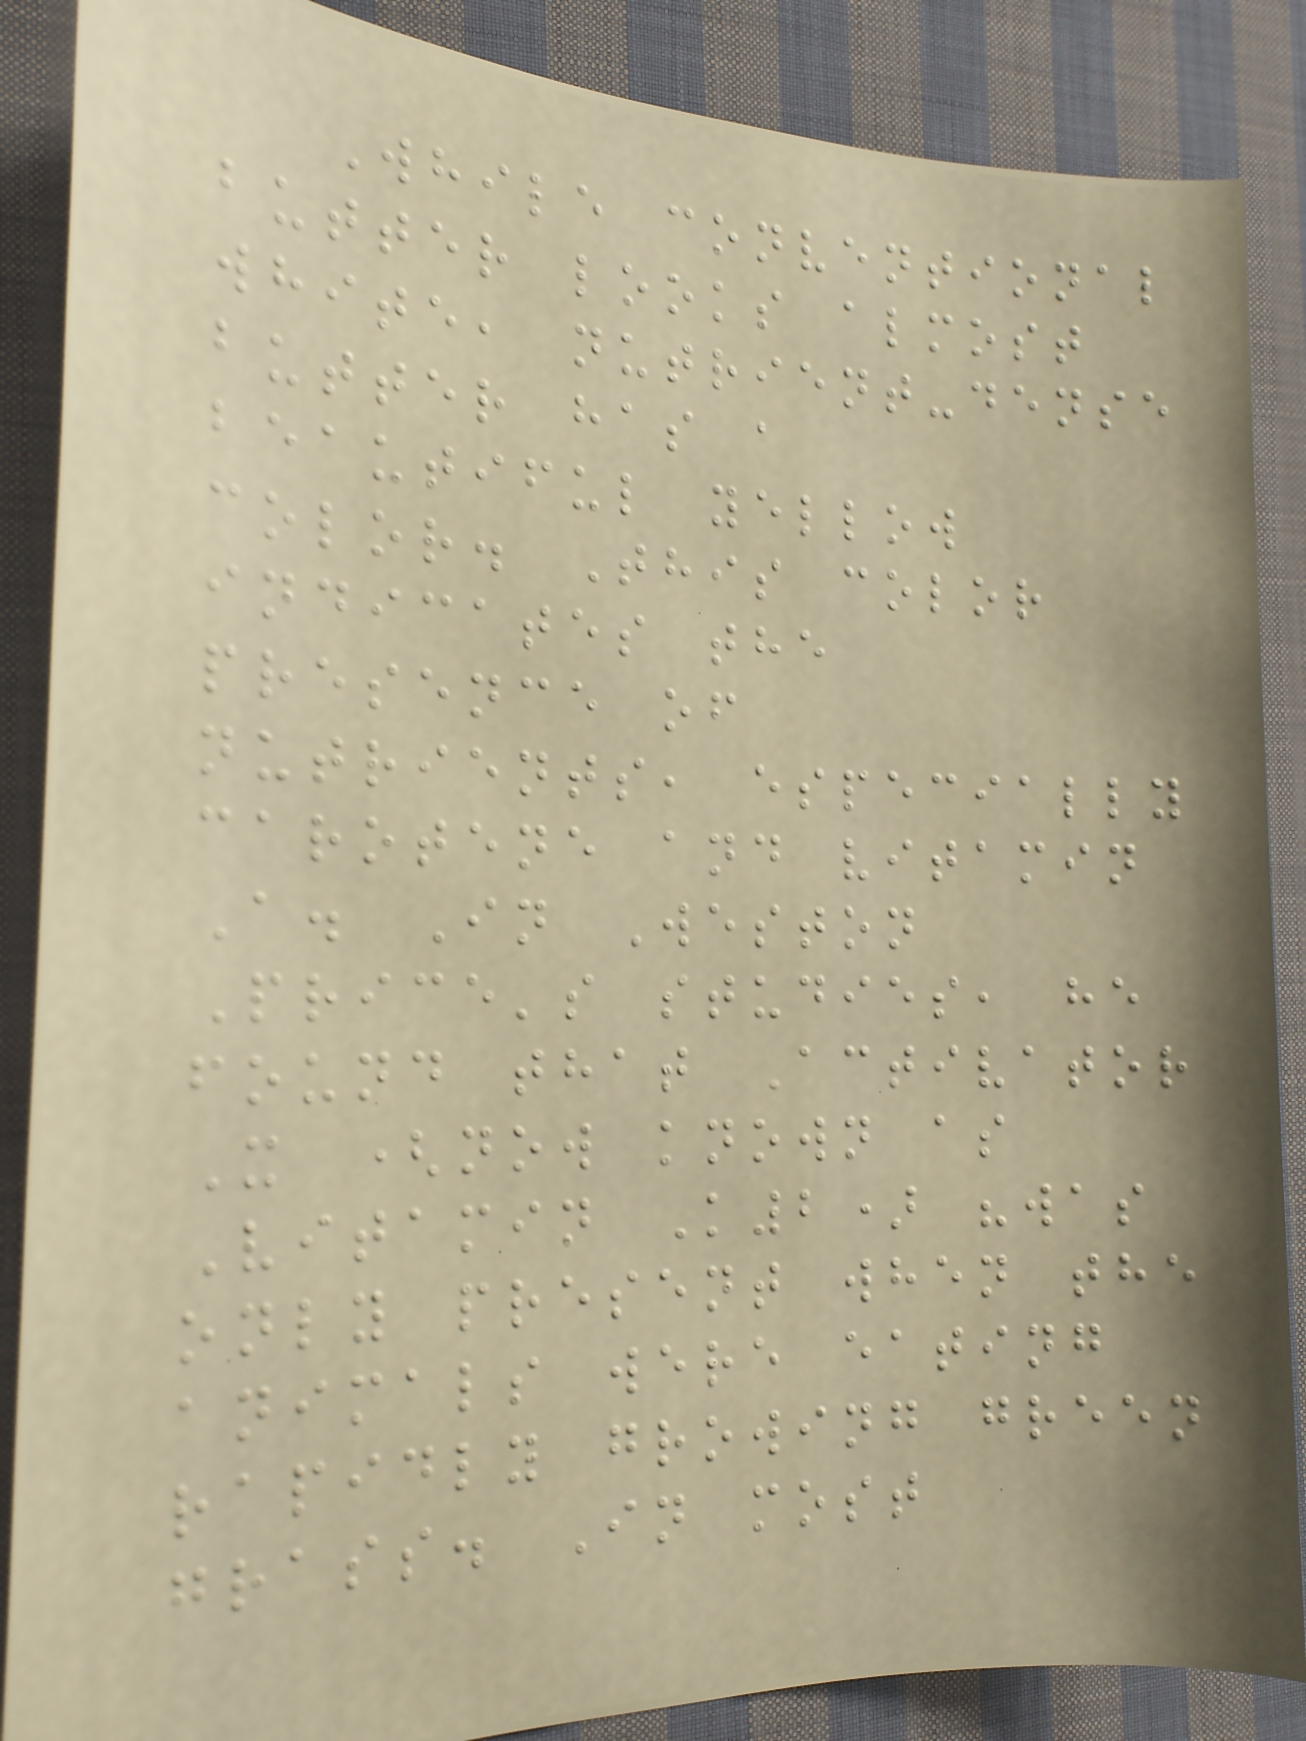While conventional
butter looks almost
white, nutrient-dense
butter has a
beautiful yellow
color. This color
indicates the
presence of
nutrients, especially
carotene and vitamin
A. In Weston
Price's studies, he
found that Activator
X (now known as
Vitamin K2) "was
only present when the
animals were eating
rapidly growing green
grass. In most
